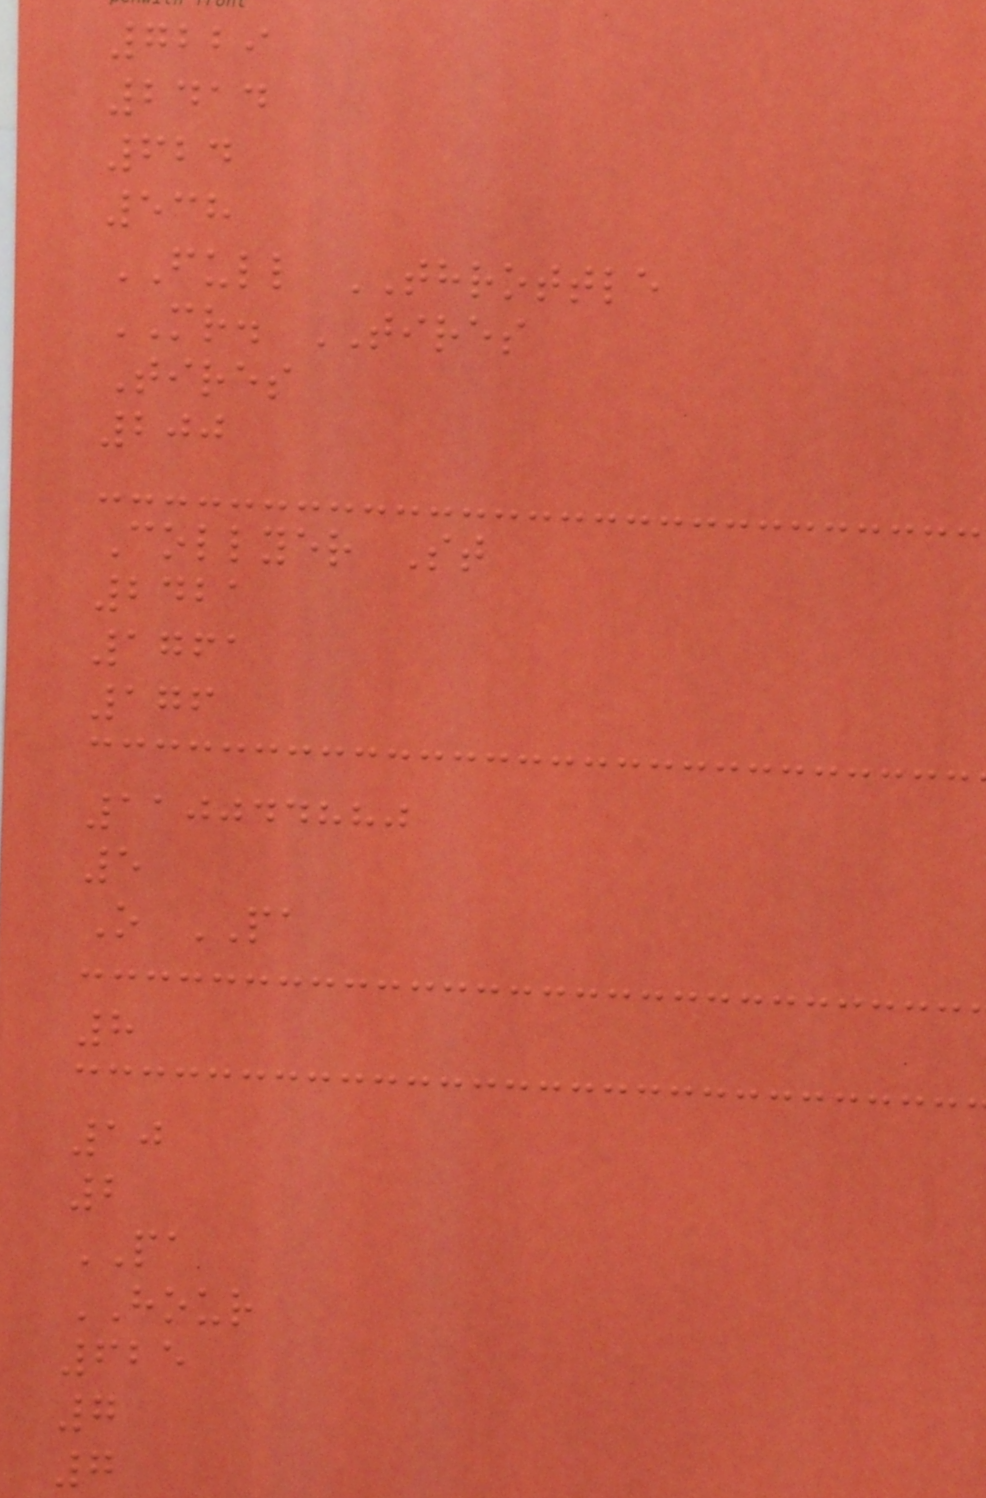7229
2414
624
538
FULL THROTTLE
MR. TIRES
Tires
200
Collyer St
2421
1761
176
110044880
5
O PA
8
10
2
PA
HOUR
625
7
7
